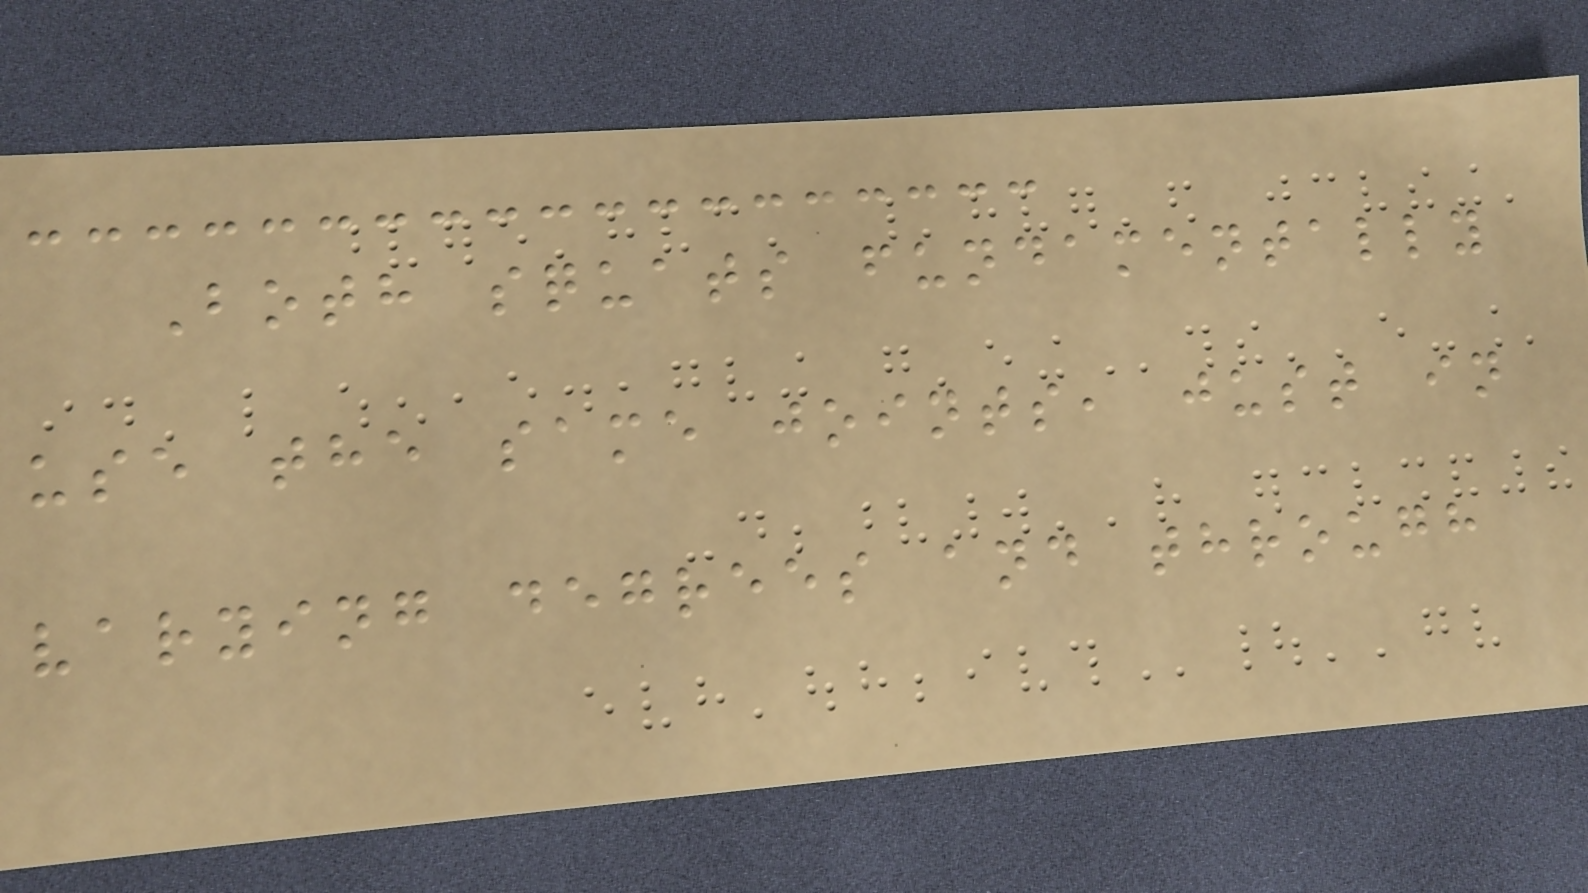Both squats fundamentally
use the same joints, just in
varying degrees and through
